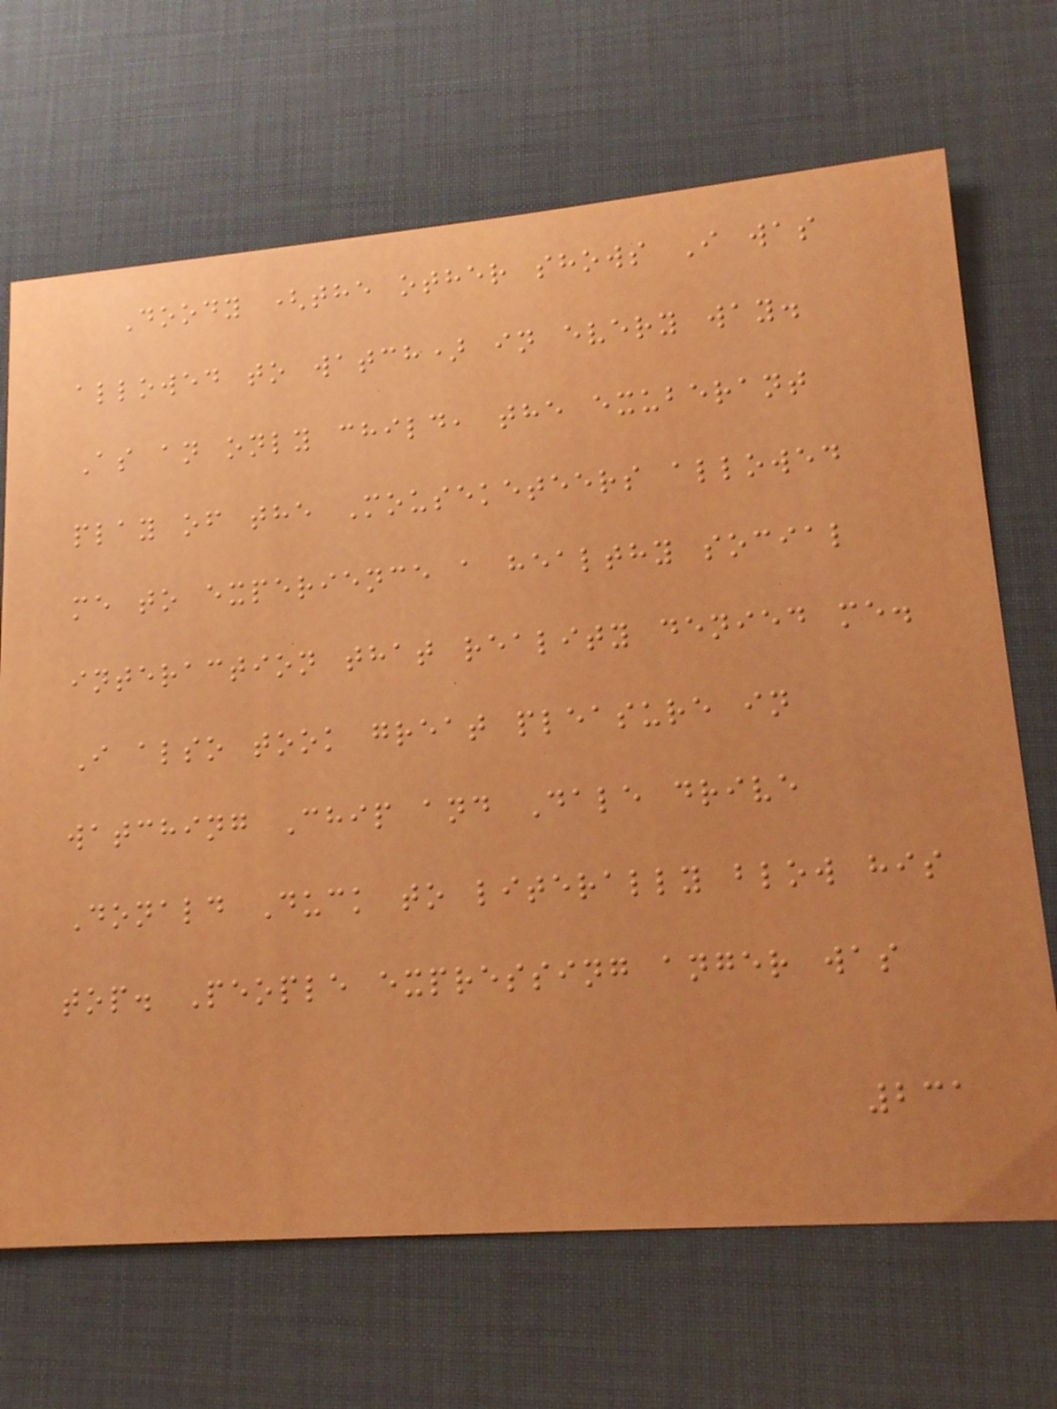Doody (the other shows I was
allowed to watch) in every way.
As an only child, the exuberant
play of the Mouseketeers allowed
me to experience a healthy social
interaction that reality denied me.
I also took great pleasure in
watching Chip and Dale drive
Donald Duck to literally blow his
top. People expressing anger was
231
